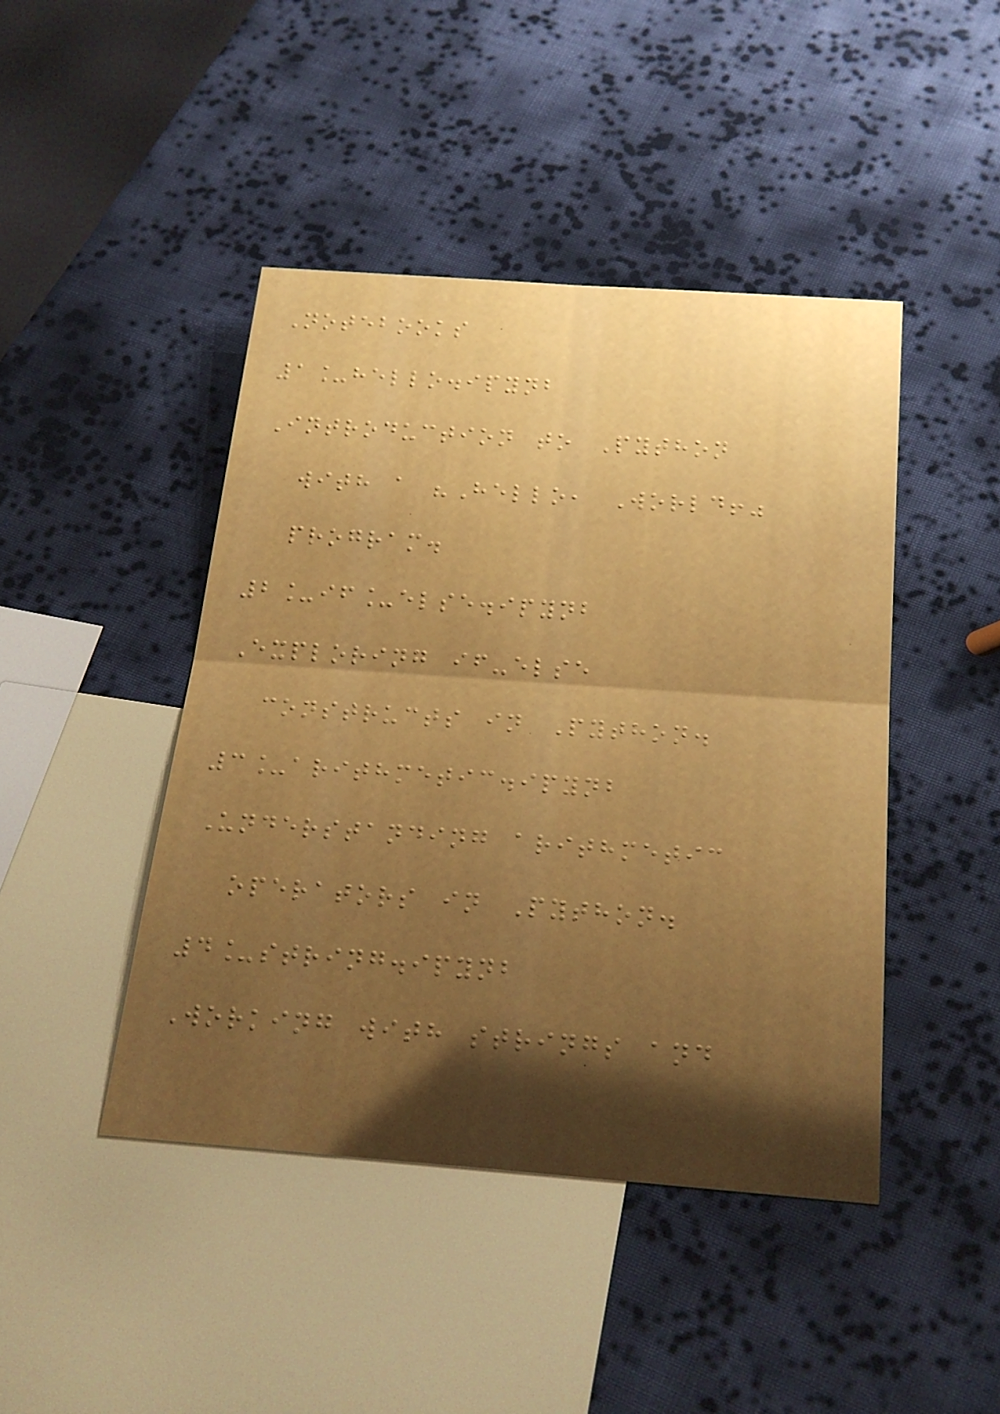Notebooks
1_hello.ipynb
Introduction to Python
with a "Hello, World!"
program.
2_if_else.ipynb
Exploring if-else
constructs in Python.
3_arithmetic.ipynb
Understanding arithmetic
operators in Python.
4_string.ipynb
Working with strings and
